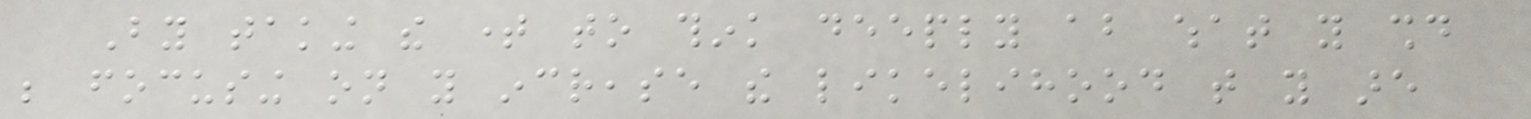By taking the time to think deeply about what you should
be focusing on you increase the likelihood that you are
